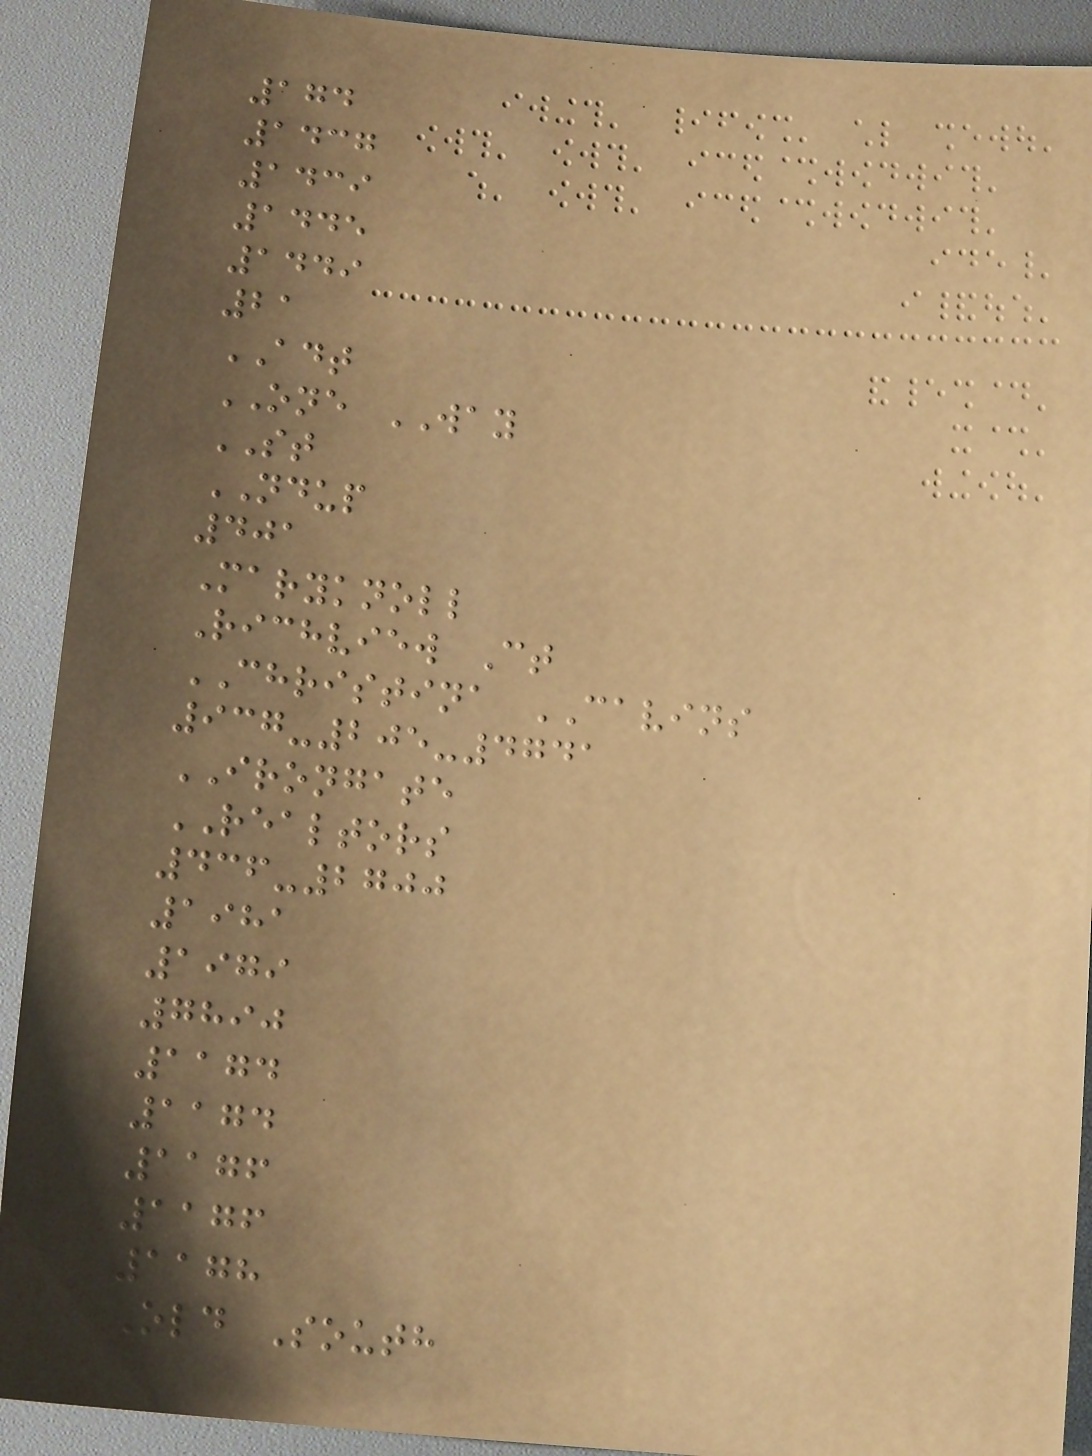174
1437
1439
1445
1449
21
ADT
ONE WAY
ST
NDUP
401
Maryknoll
Richview Ct
CHRISTINA CAVINS
937-205-4741
IRONGATE
REALTORS
436-2700
1981
1979
7890
1174
1174
1176
1176
1178
Old South
